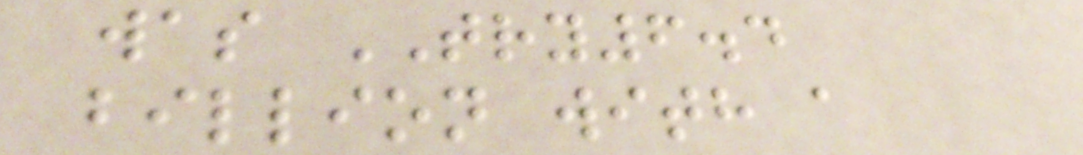was TRY6.4
billion with a
